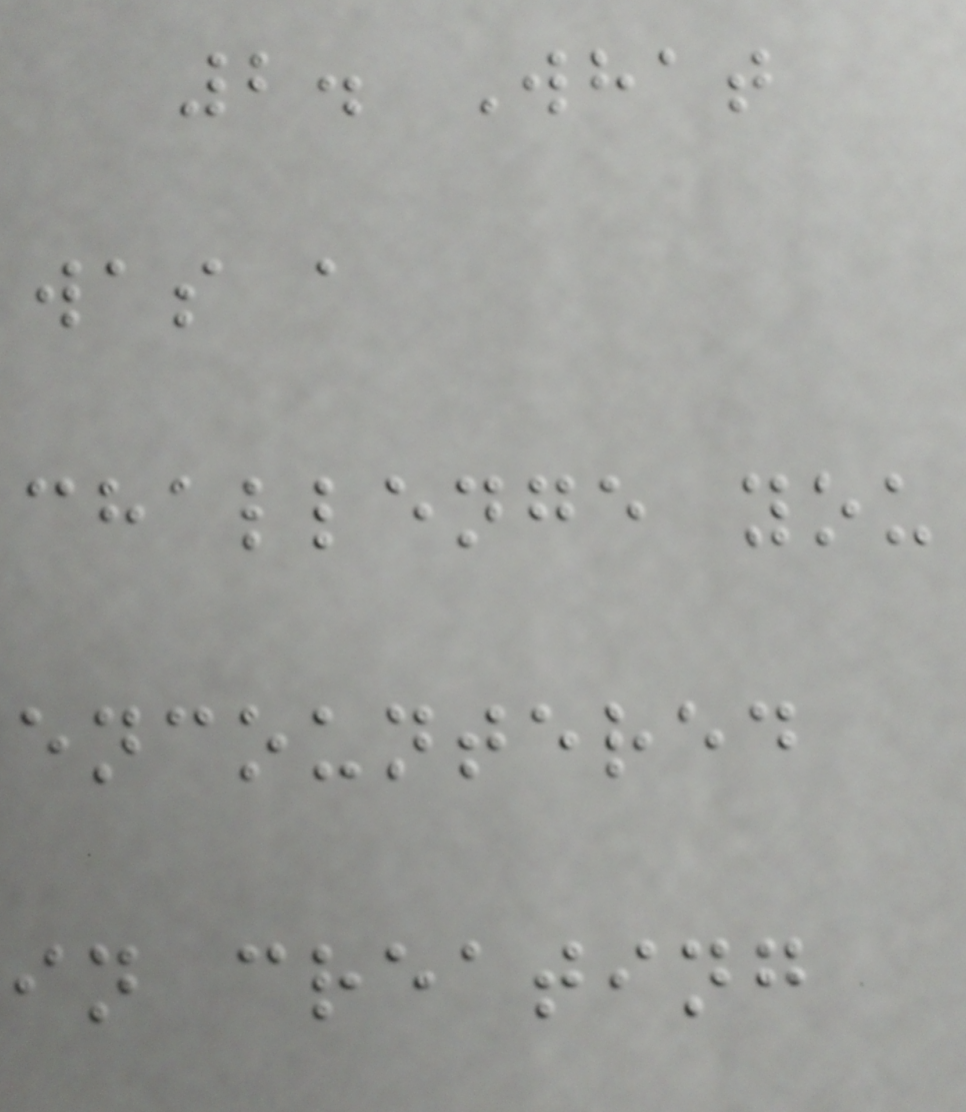2. What
was a
challenge you
encountered
in creating
